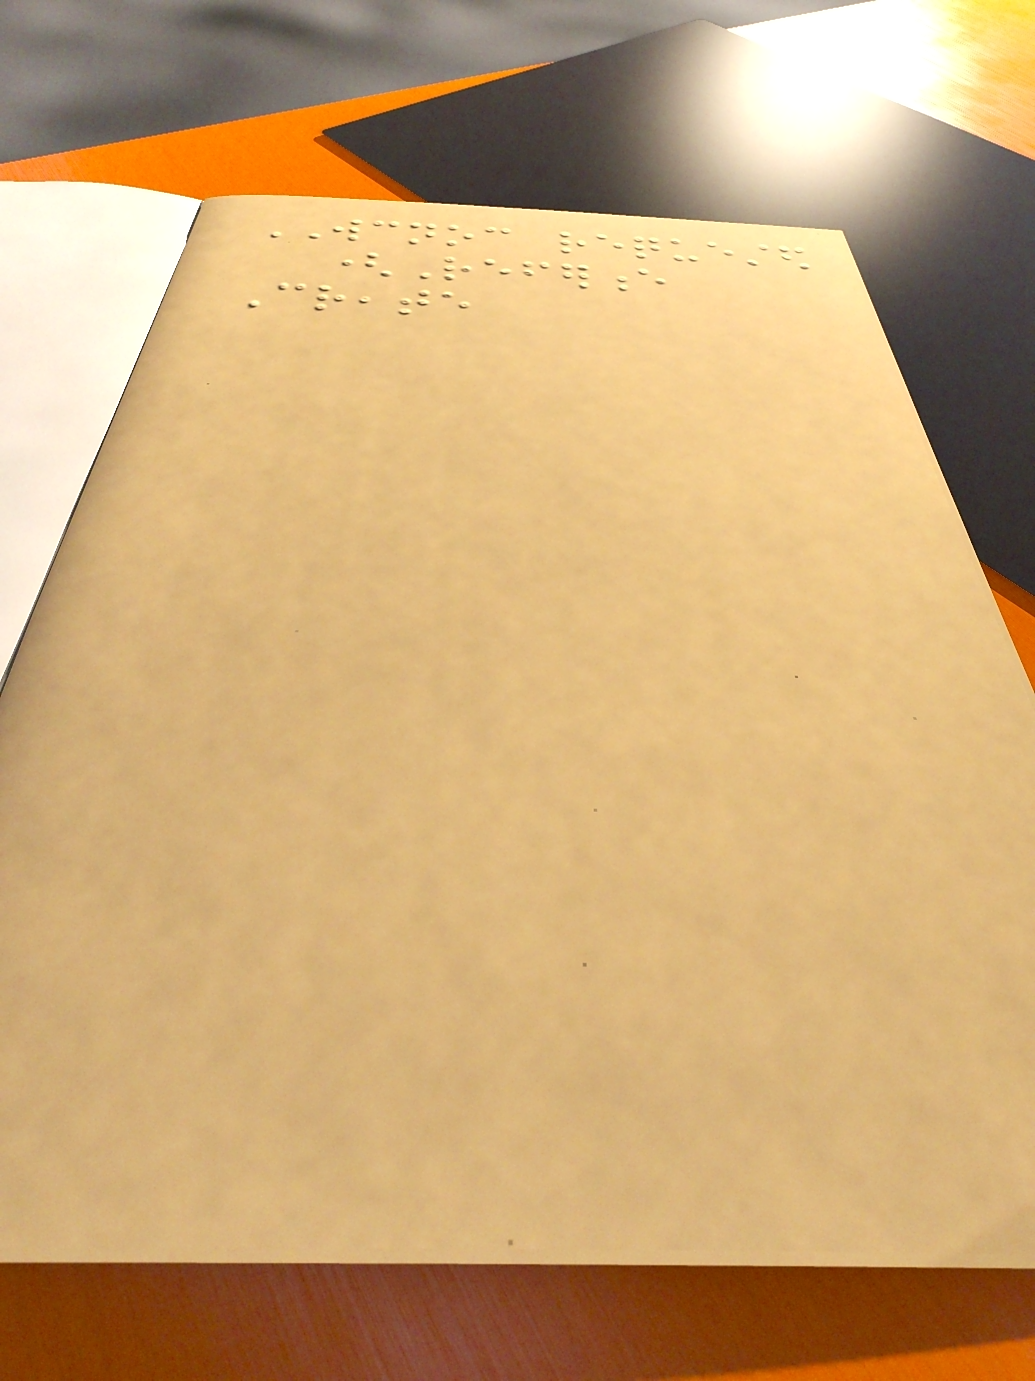WCNOC requested
(Reference
Create
